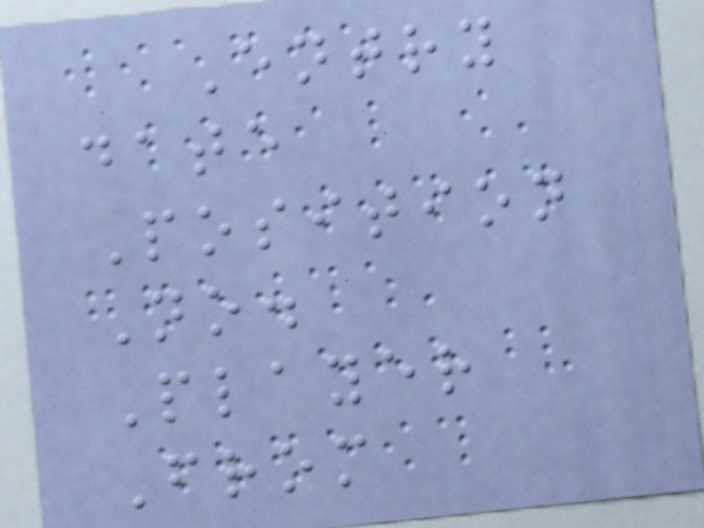Entry
date
Position
No.
Player
From
